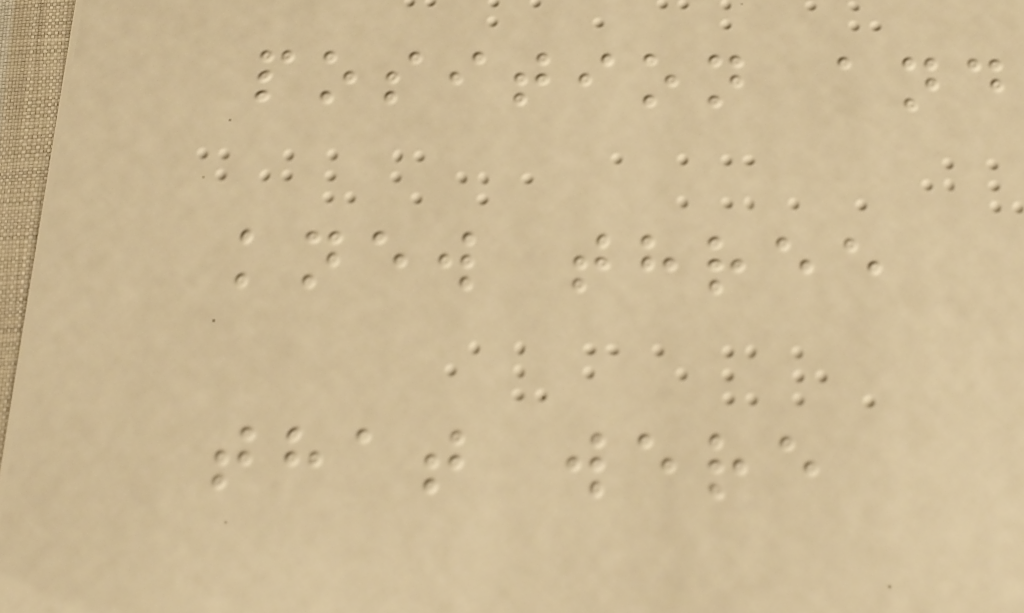position and
knew three
that were
